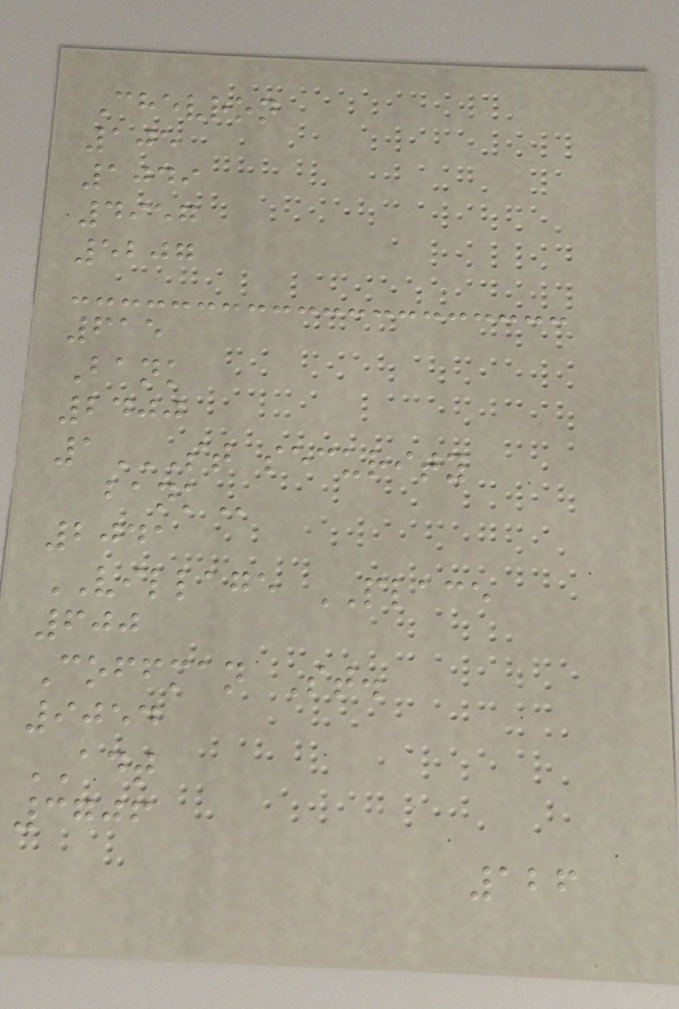Chevron
105
1049
4957
5207
615
Bank
2400
1ST SECURITY
BANK
2041
VILLAGE PLACE
600
Coffman St.
9054
ADT
3706
126
